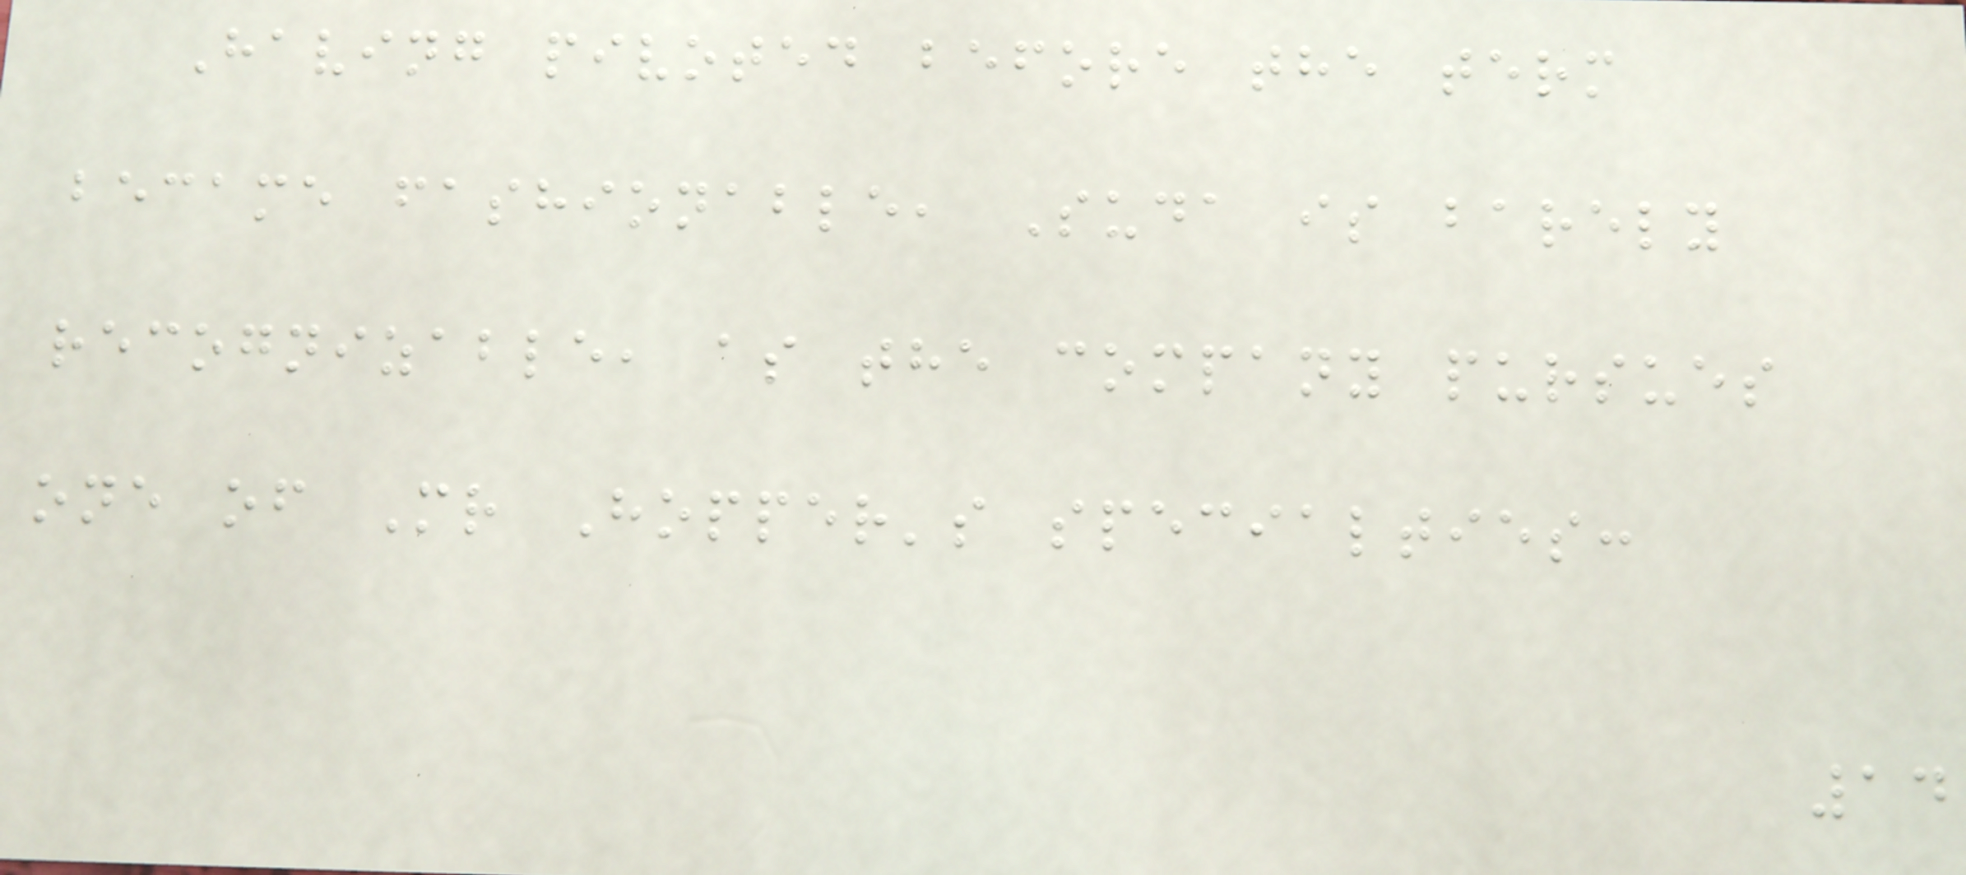Having pivoted before the term
became fashionable, Suda is barely
recognizable, as the company pursues
one of Mr Hopper's specialties:
14
